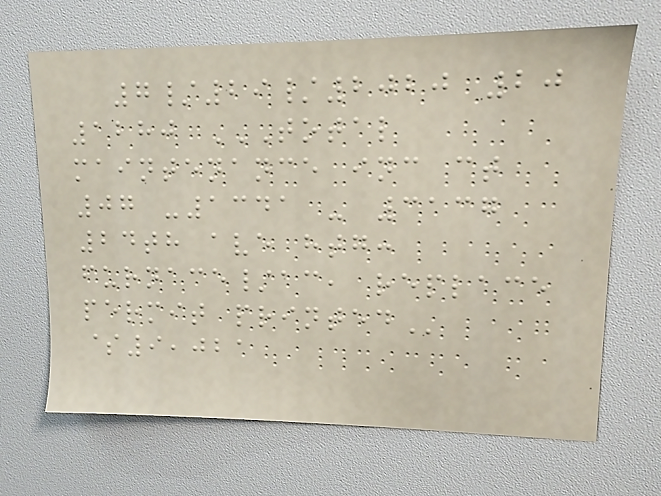7/29/2020 20
1280 TOTAL
MAINTENANCE INC CT
07 -1341 - 3137
24TH AVE HTG:
FURNACE/AC, REPLACE
PERMIT PRINTED
$9,021
